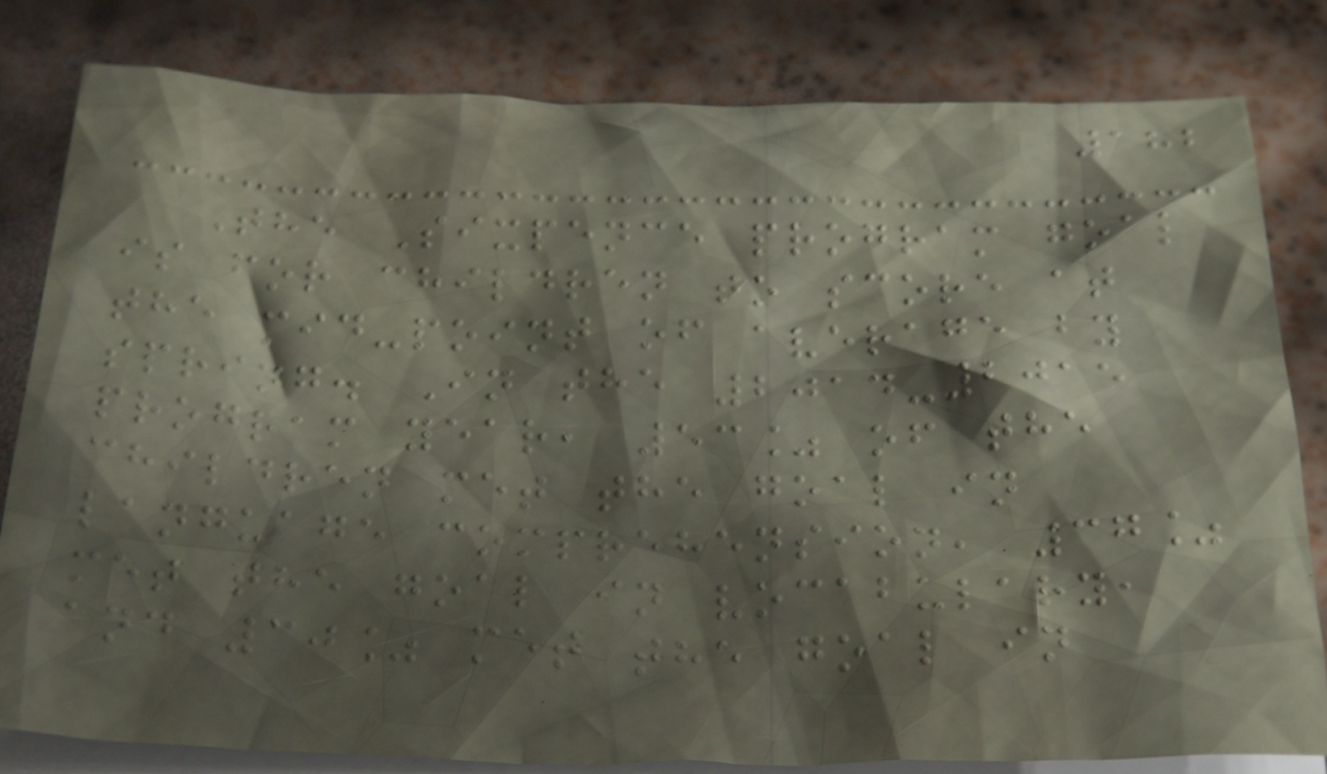182
The Sixpence program goal
is for children to score at
the mid-point of average by
spring. In the 2014-2015
program year, 53% of the
children met the goal in
language comprehension, 37%
met the goal in vocabulary,
and 30% met the goal in
